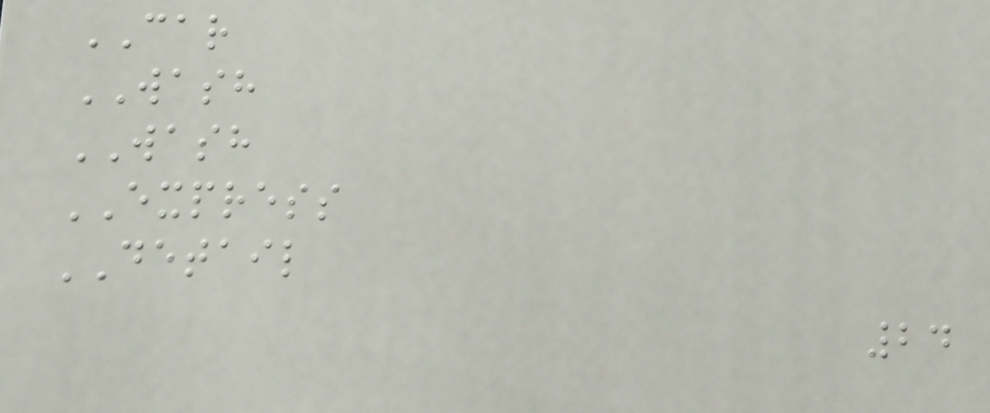CAR
WASH
WASH
EXPRESS
DETAIL
24
